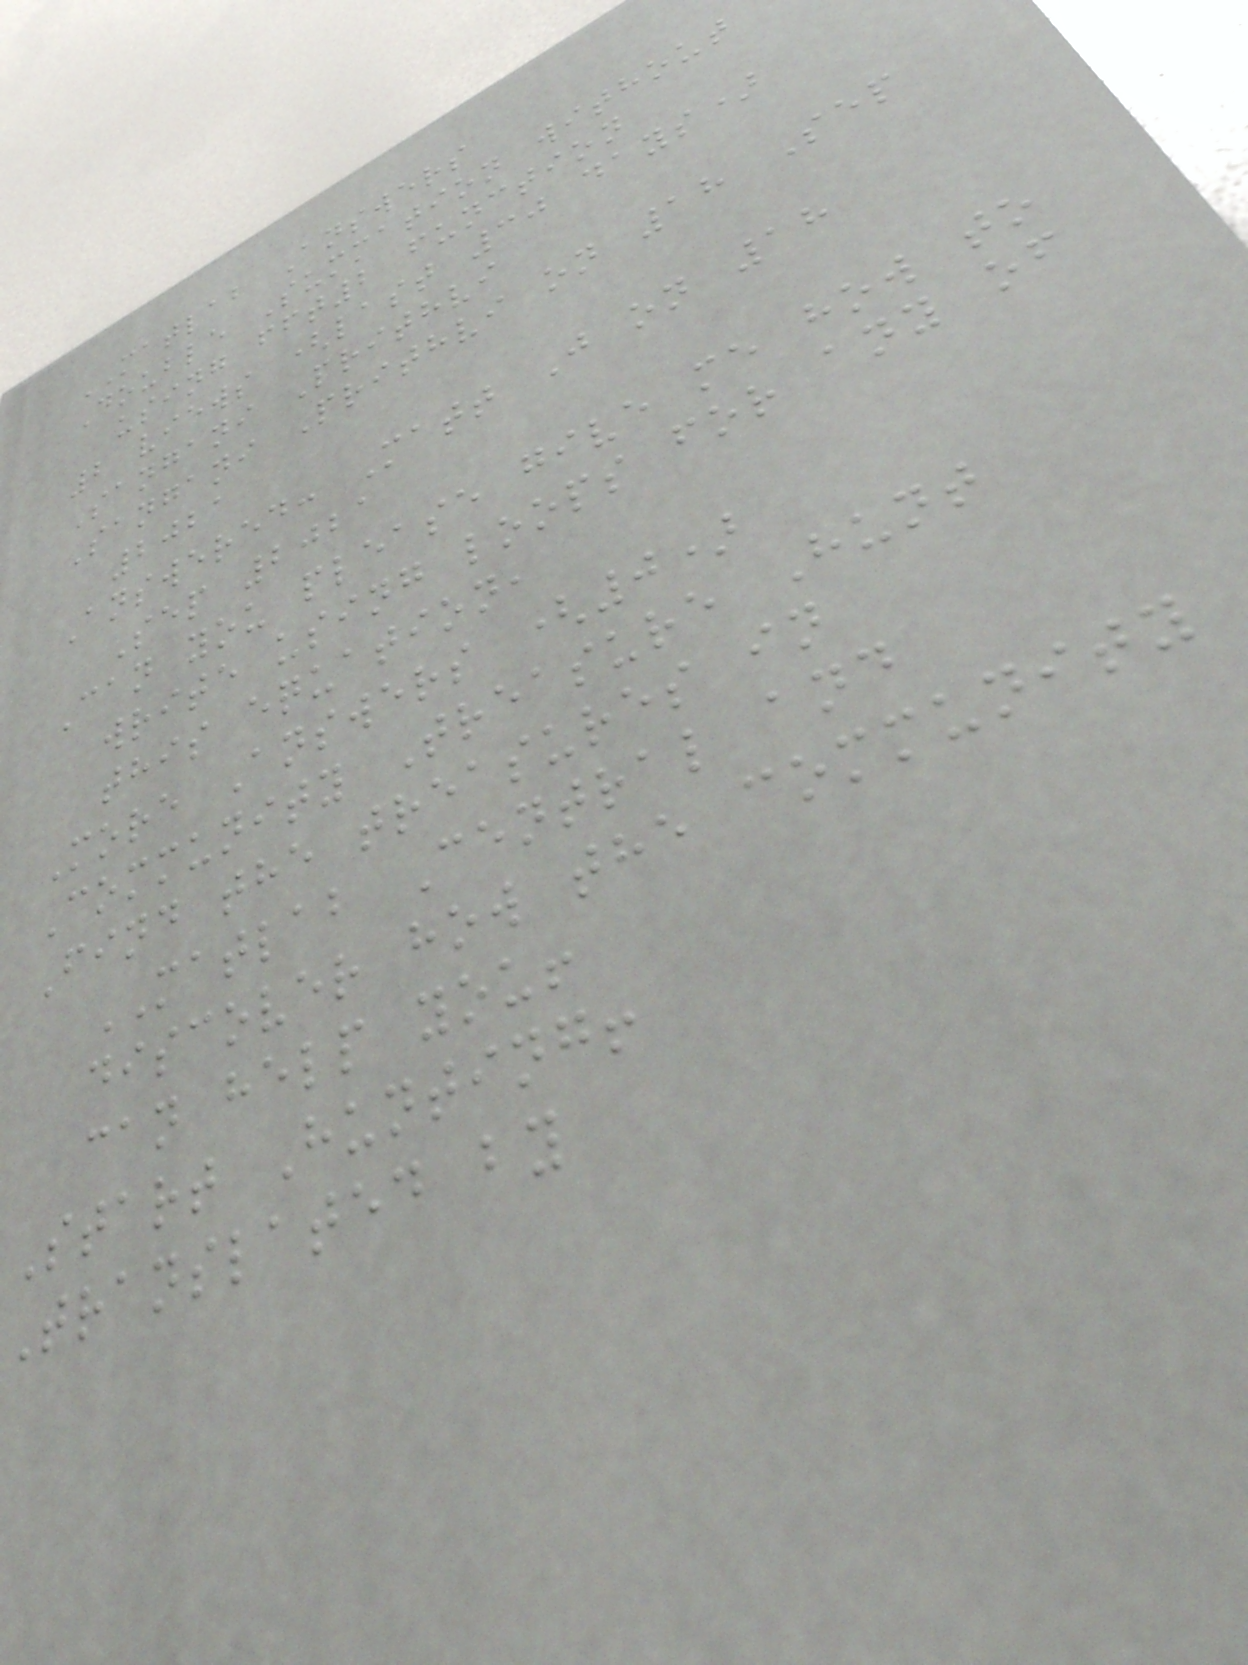MATLAB Answers
Double Summation without
using fft2 function
2 views (last 30 days)
Sangani Prithvi
Sangani Prithvi on 18 Sep
2021
Answered: Matt J on 18
Sep 2021
Can you please give me how to
write using loops for any of
this equation,
More Answers (0)
Community Treasure Hunt
Find the treasures in
MATLAB Central and
discover how the community
can help you!
Start Hunting!
Translated by
